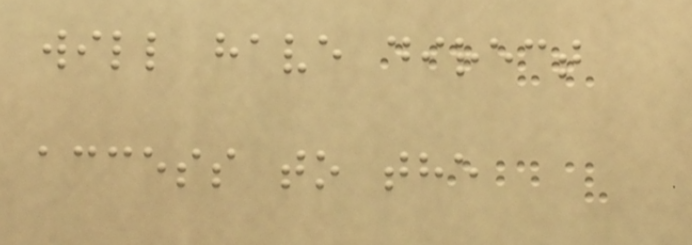will have direct
access to the
